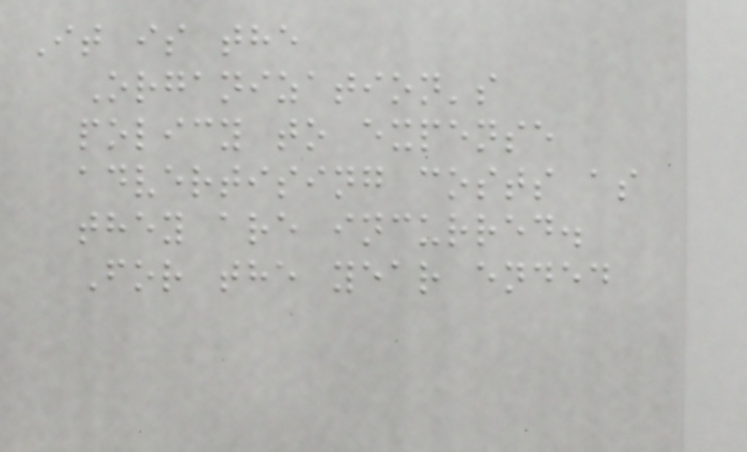It is the
Organization's
policy to expense
advertising costs as
they are incurred.
For the year ended
